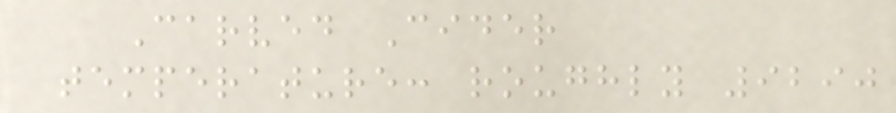Carved Cider
temperature: roughly 9290
